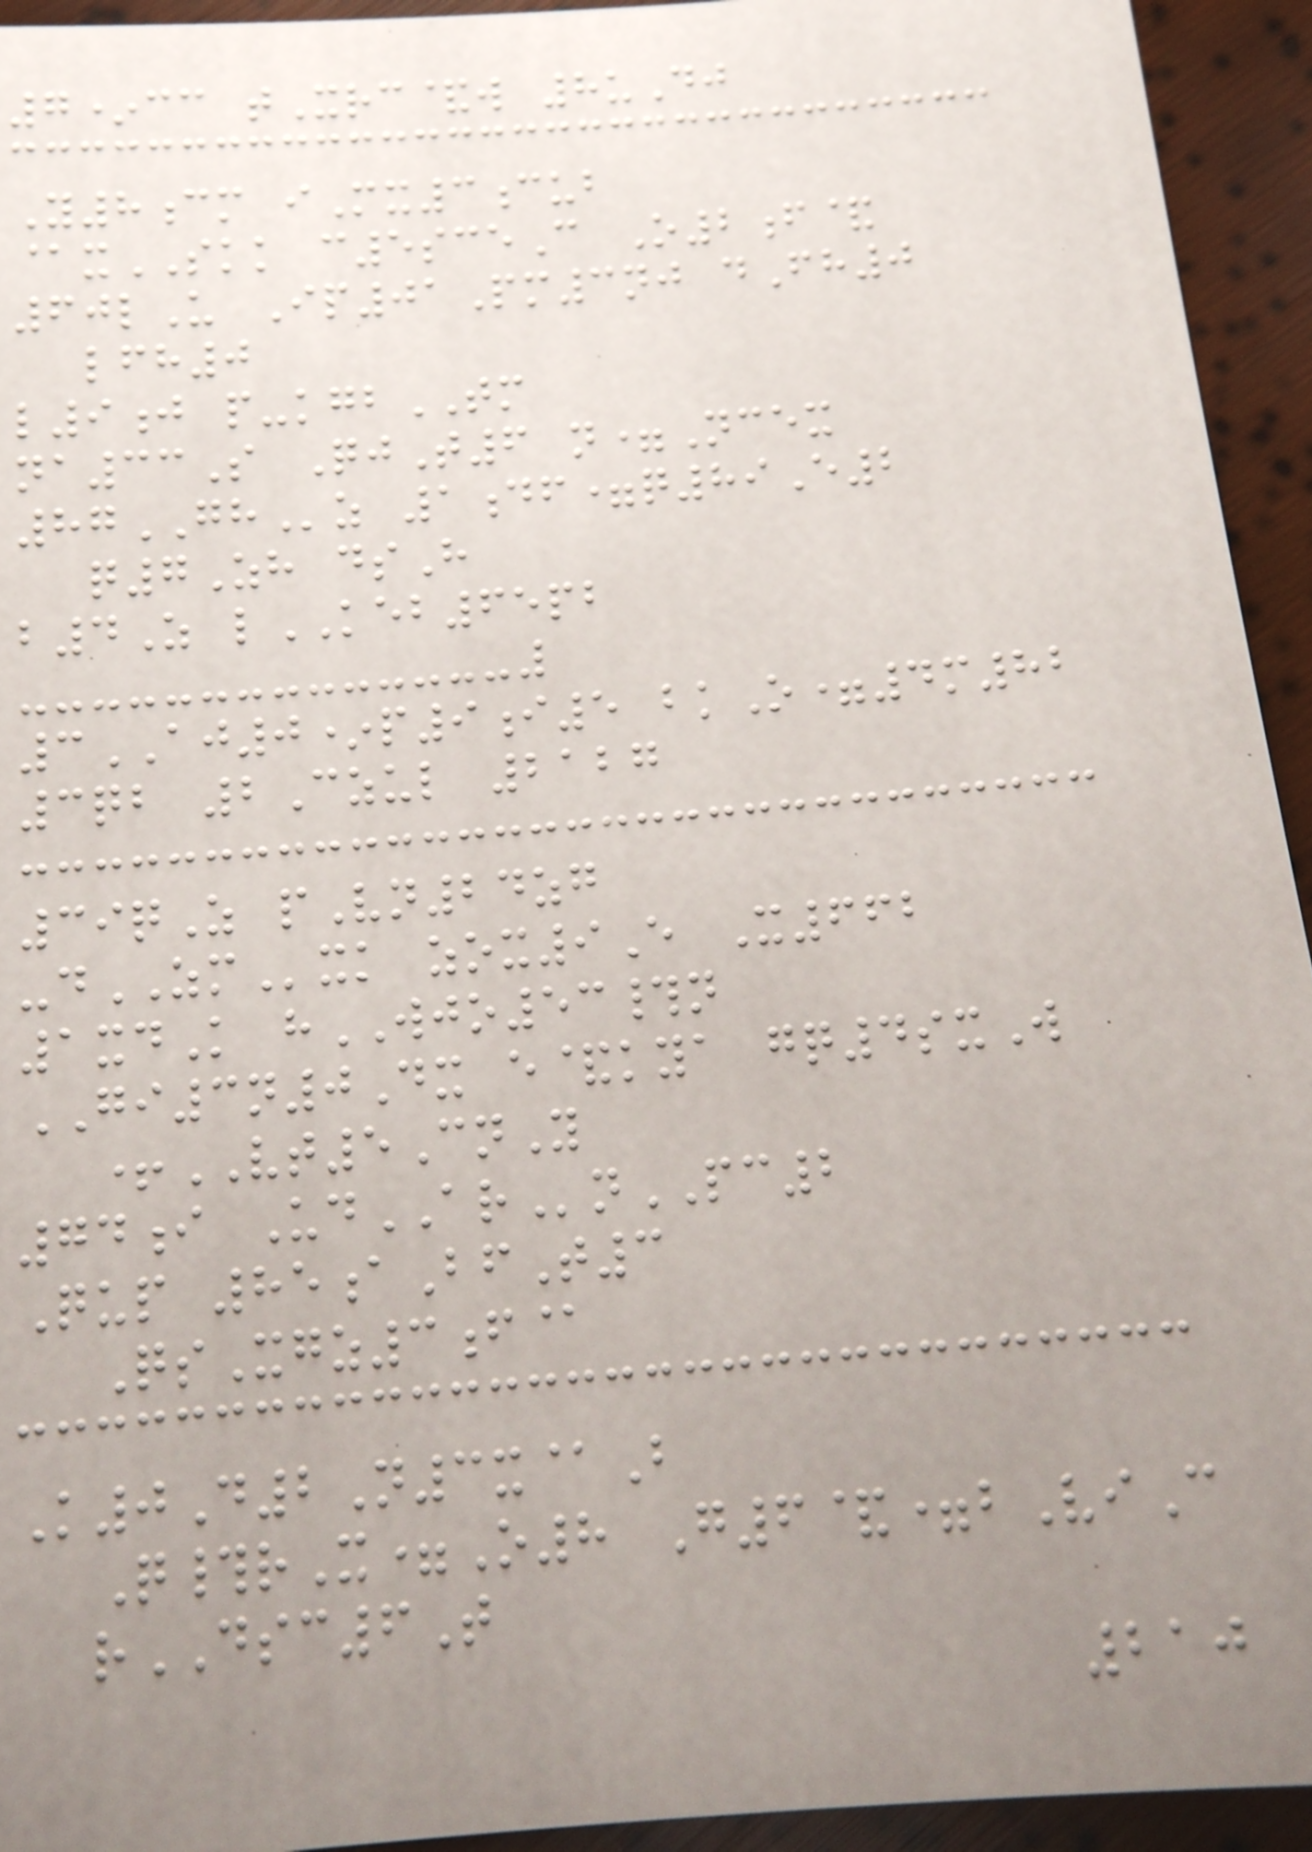7*cc tXrc&w 8uDj
Y8cm iMx3cub
@xSKK c5sceC O2f&
60lU Ip01Pm3nj dFh0
lfh0
l9j p-kgbTM
na33S QjT6 n=Ncex
87GHz 1df=q89E2
q7Zh dsH
b4Z lKEB65pb
3AJ0*p9i5 bkO=4m82
3qb 2Czul 2127
39qZ pVn24zg
-dZMxk zox9E X662
1xdK hWJO53#n
GI3n0Dx e&kya gq4sxW
+VT5CnY
74i UdARnPC2
Qup 85aBfT3
QsXgz3f@
K0D2N3x@B
Q#rX=O8 G6&=bViC
rDSC6T
210
